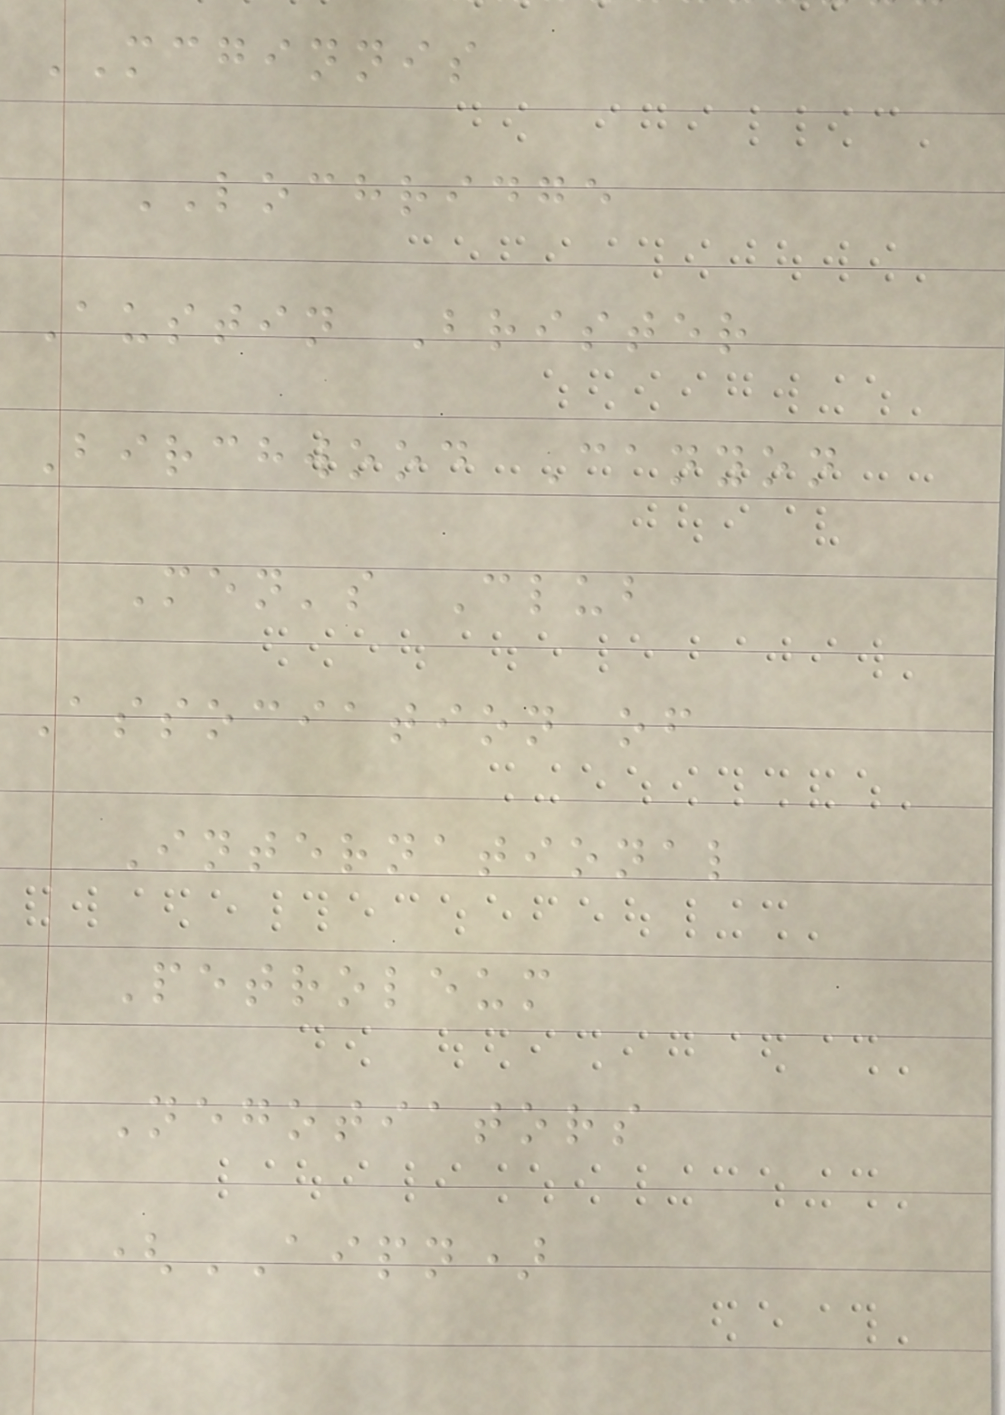MCGINNIS
LOCHRIDGE
Austin Brister
Birchwood Canyon
Men's Club
Association of
International
Petroleum
Negotiators
(AIPN)
